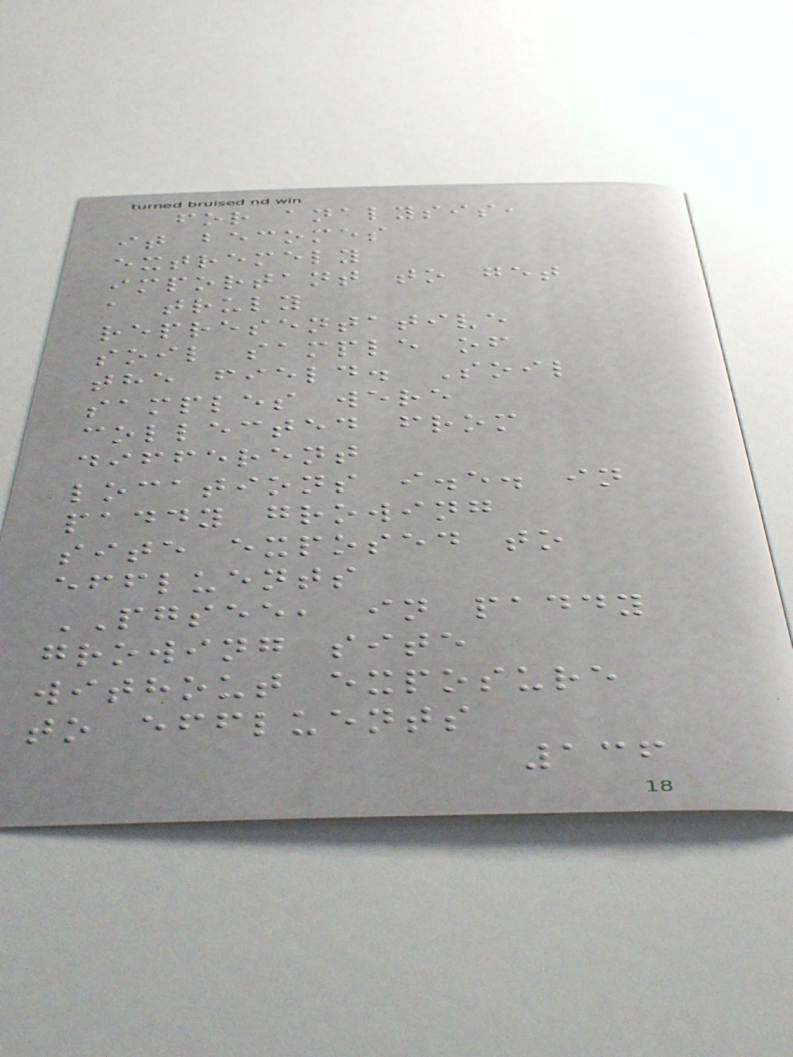for analysis,
it becomes
extremely
important to get
a truly
representative
soil sample of
the field. Soil
samples were
collected from
different
locations i.e. in
paddy growing
site exposed to
effluents
PGSEE, in paddy
growing site
without exposure
to effluents
136
